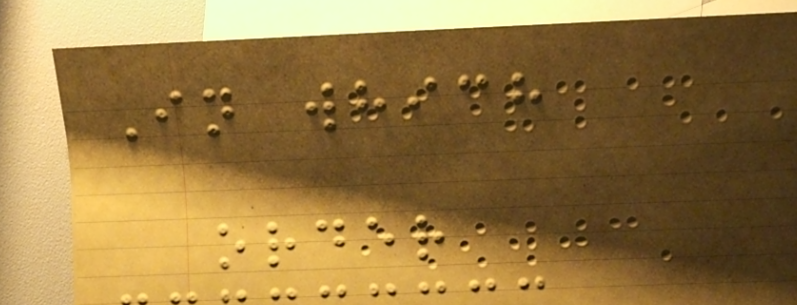In which
order
